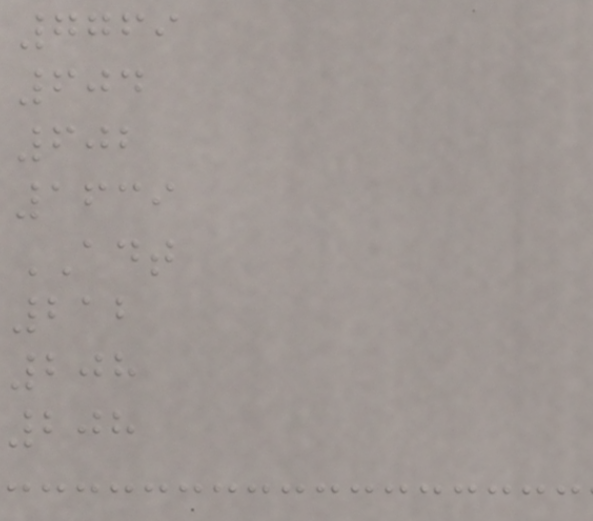7769
604
602
1639
ADT
212
208
208
